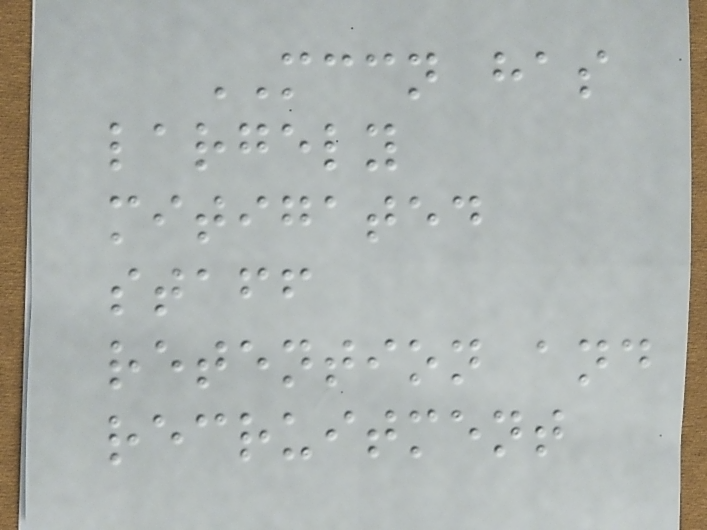MCCN has
largely
mitigated
staff
retention and
recruitment
